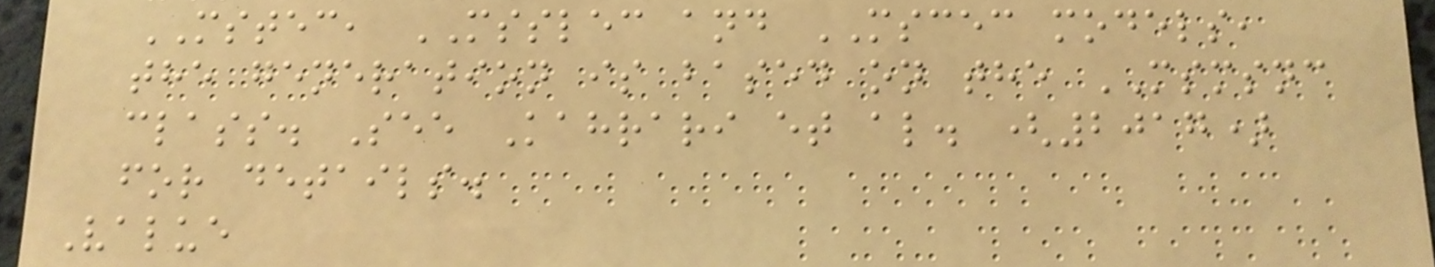MSTEC, MSSLEC and MSCEC models,
the generation is based on the MSMSNC
class. See Kahrari et al. (2017)
for details.
Value
